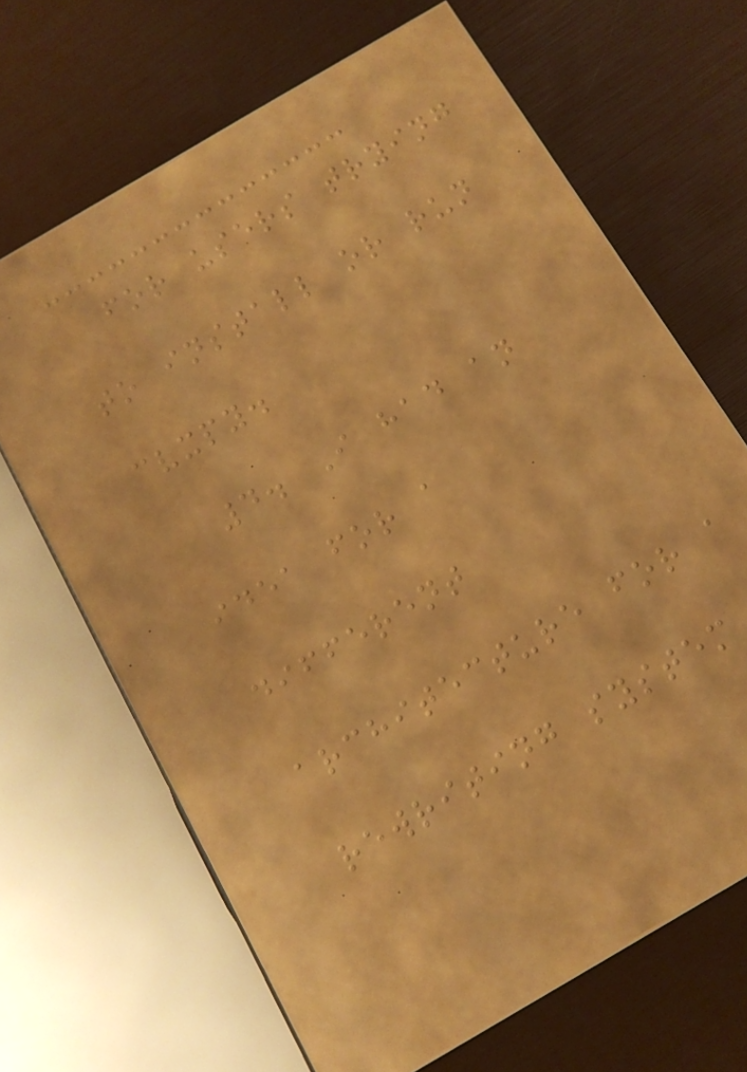for users trying
to install or run
cvxpy.
4. I had an
idea for a
different
architecture for a
rewriting system
